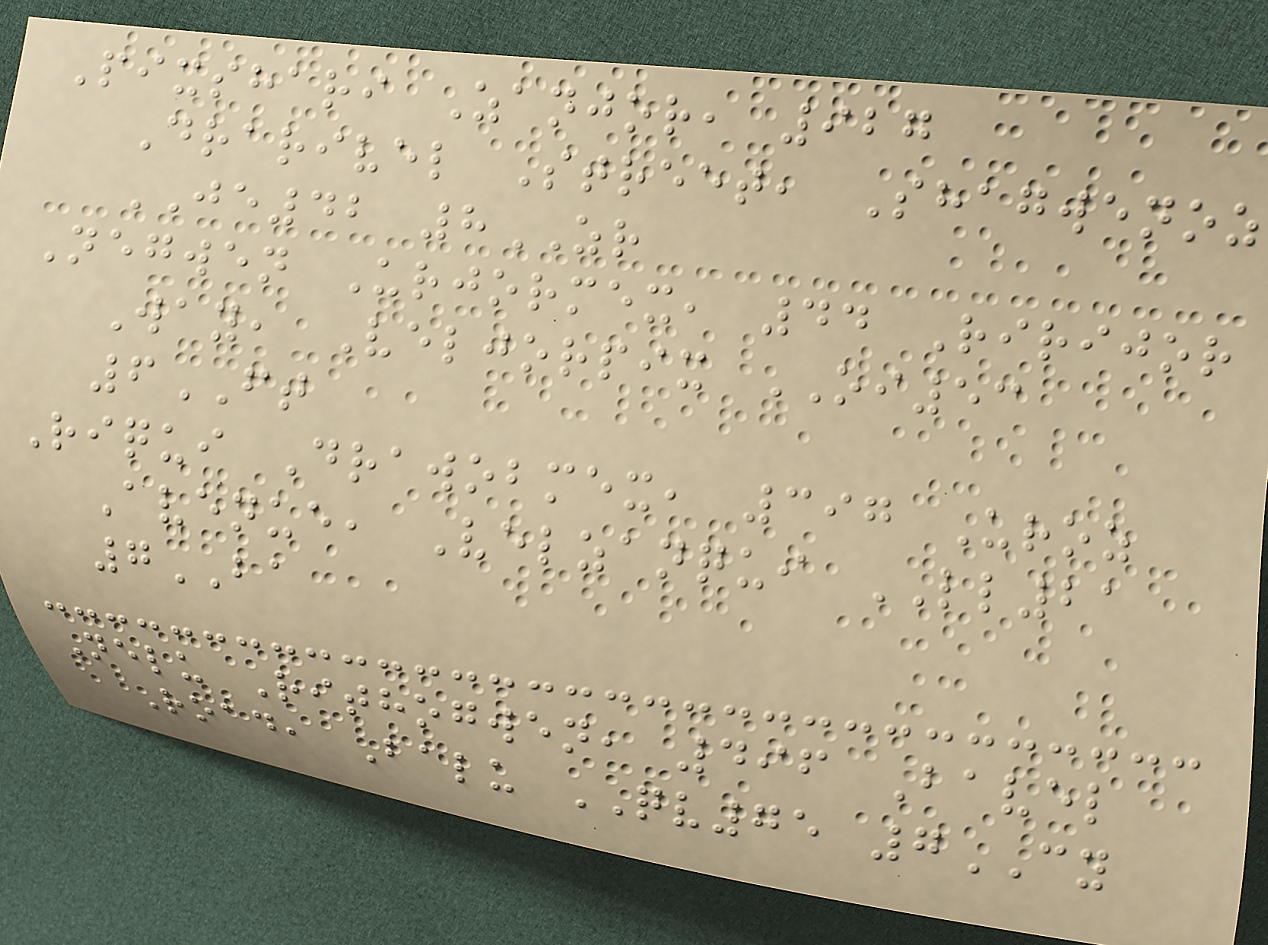Pixshari Zanjor, 927
Drarivel Street, Shagwenoz
JE42 8ZR
Negwen Urjormex, 44 Ririjor
Way, Veljorpix OI53
6FT
Riqui Drawobmex, 397 Uroz
Avenue, Velzanqui LL21
7BA
Nelu Rithogwen, 496 Bavel
Road, Balu QV75 7CY
